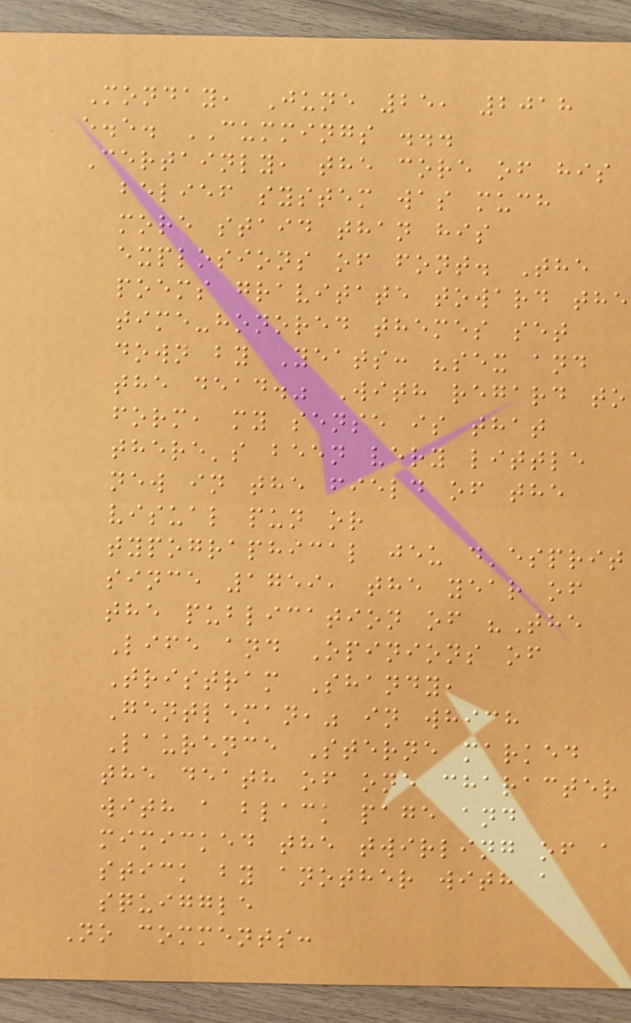Monday, June 25, 2018
e.e. CUMMINGS ...
Certainly, the core of his
belief system was much
more staid than his
explosions of font. The
poems gravitate toward the
time-honored themes set
down by Yeats: "sex and
the dead." With regard to
form, my sense is that
there's been very little
new in the field of the
visual pun or
typographical jeu d'esprit
since 1759, the year of
the publication of "The
Life and Opinions of
Tristram Shandy,
Gentleman," in which
Laurence Sterne marked
the death of one character
with a black page and
mimicked the twirling of a
stick by another with a
squiggle
No comments:
